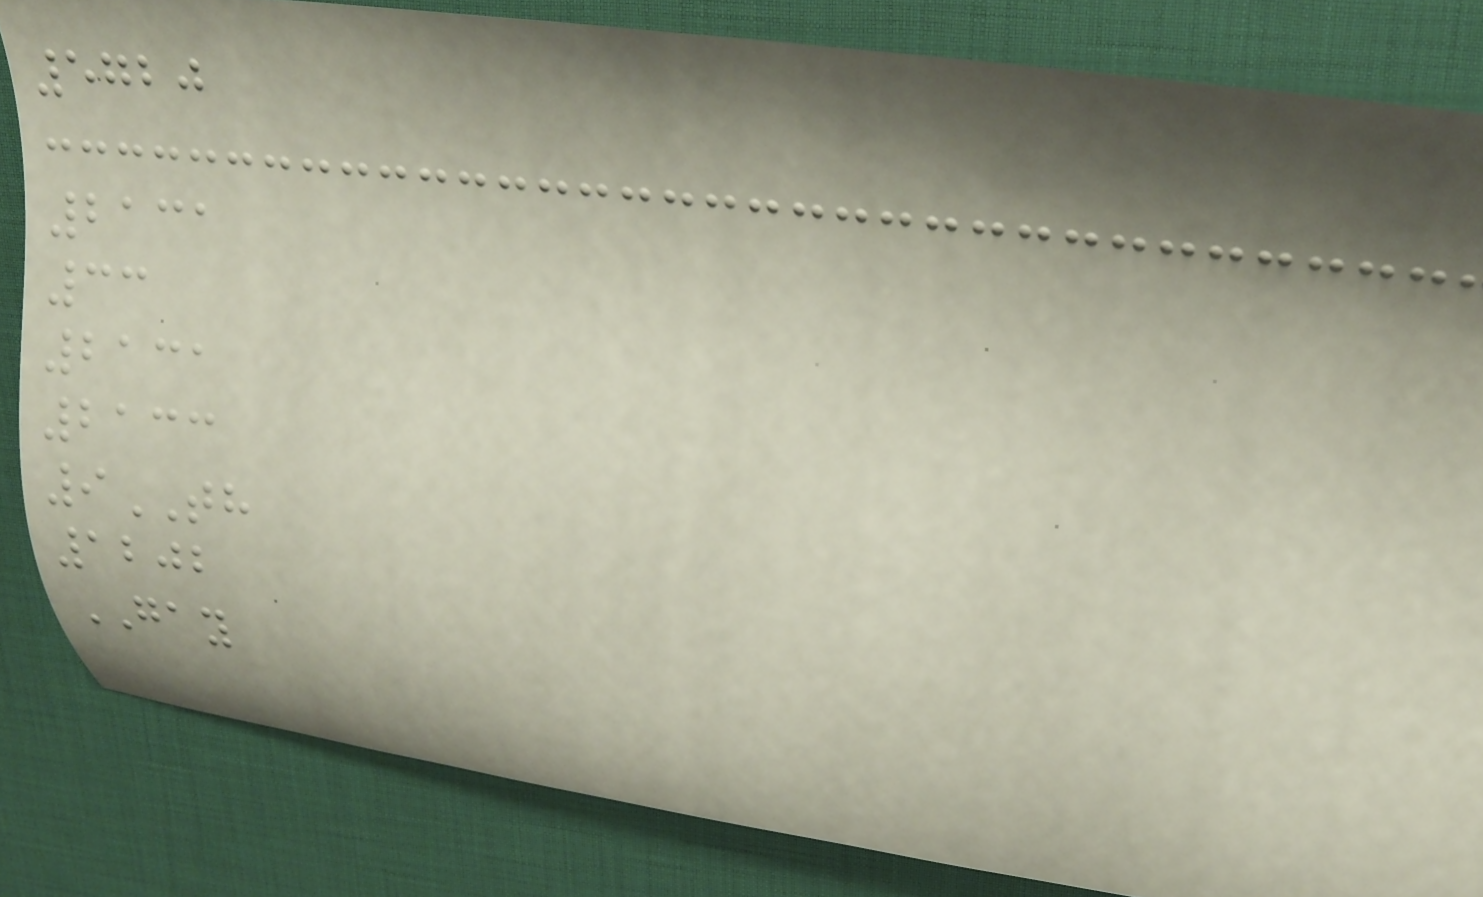5720
2131
33
2131
2133
9TH
1202
GAY
